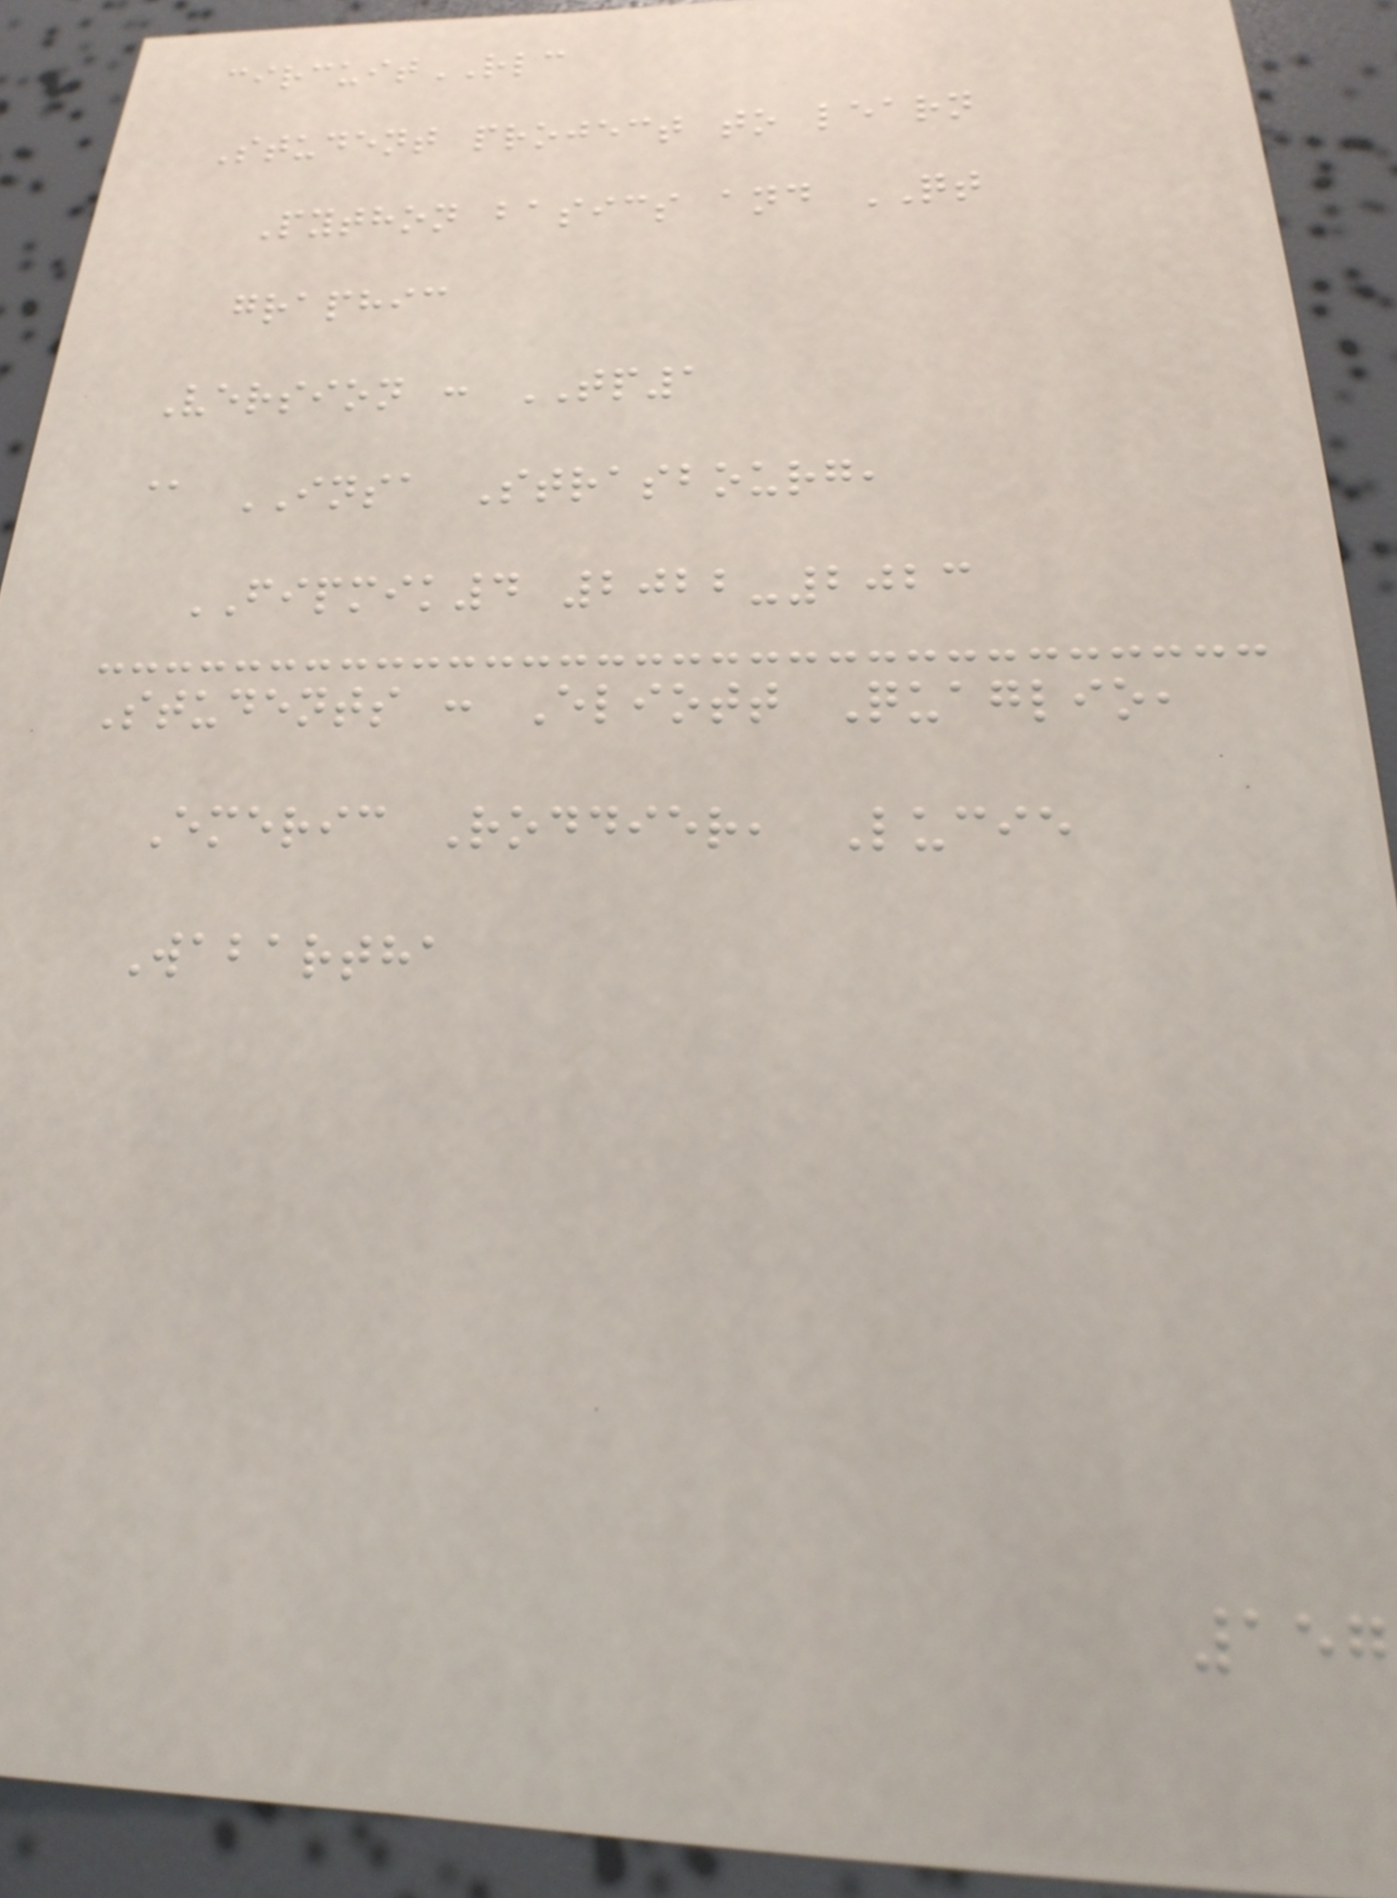circuitRLC
Student project to learn
Python basics and QT
graphic
Version : TP1
@ INSA Strasbourg,
FIPMIK4 2022-2023
Students : Eliott Quaglio,
Emeric Roddier, Lucie
Wabartha
157
